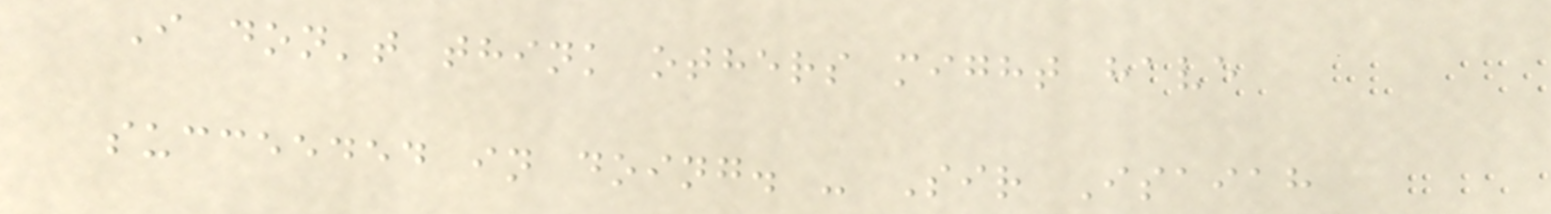I don't think others might have
succeeded in doing. - Sir Isaiah
